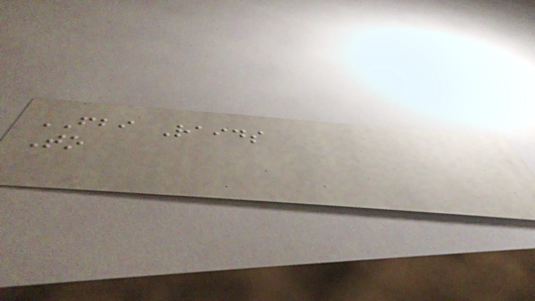FBI Raids
To
